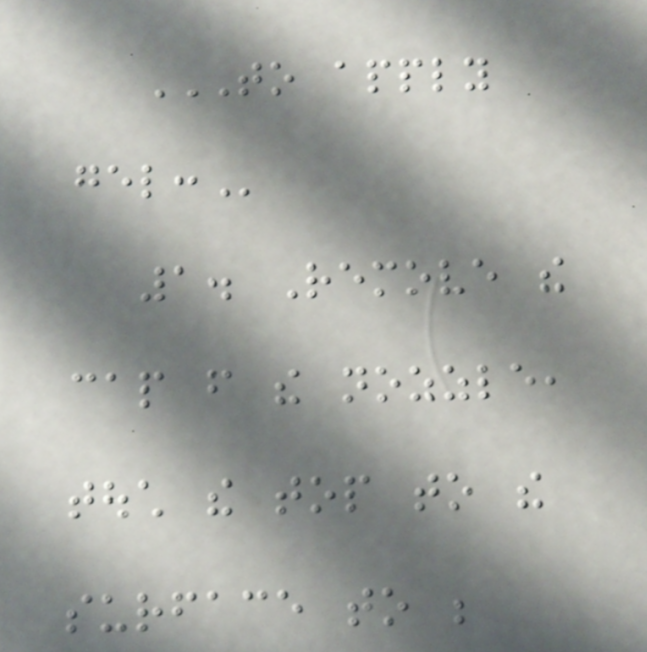TO APPLY
GEL:
1. Remove the
cap from the nozzle,
touch the top to the
surface to be
